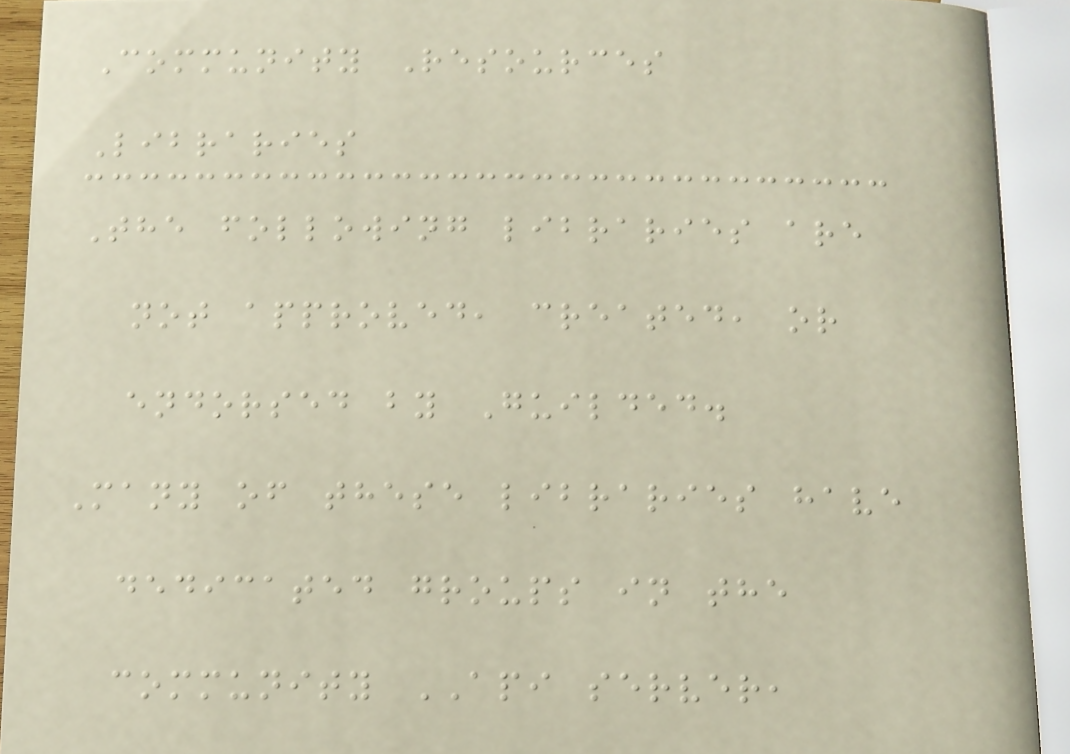Community Resources
Libraries
The following libraries are
not approved, created, or
endorsed by Guilded.
Many of these libraries have
dedicated groups in the
community API server,
